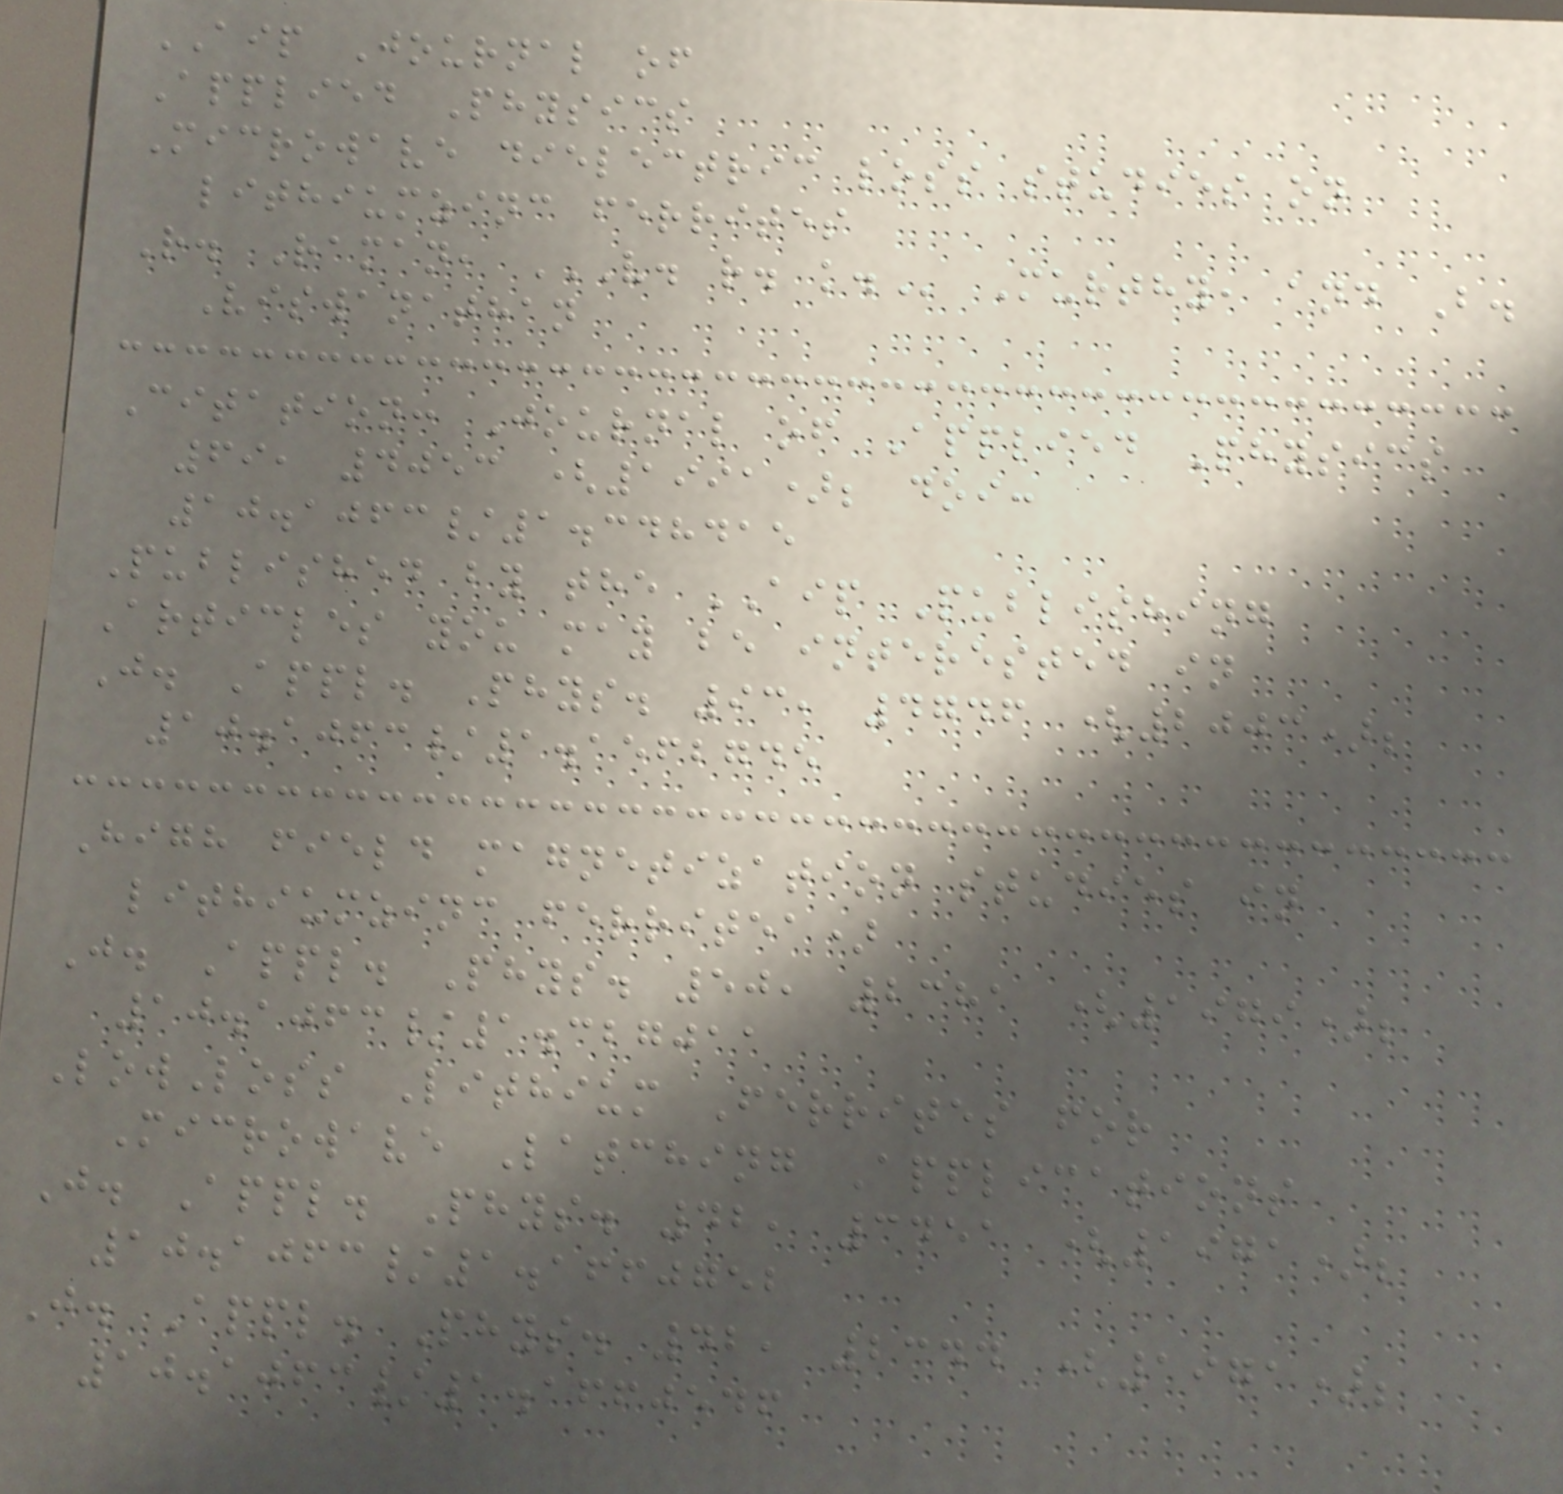AIP Journal of
Applied Physics
Microwave dielectric loss studies on
lithiumzinc ferrites
R. Raman, V. R. K. Murthy, and B.
Viswanathan
Citation: Journal of Applied Physics
69, 4053 (1991); doi:
10.1063/1.348415
Published by the AIP Publishing
Articles you may be interested in
J. Appl. Phys. 93, 4746 (2003);
10.1063/1.1562745
High field magnetization studies in
lithiumzinc ferritea)
J. Appl. Phys. 50, 2381 (1979);
10.1063/1.327011
LowLoss Lithium Ferrites for
Microwave Latching Applications
J. Appl. Phys. 42, 3451 (1971);
10.1063/1.1660752
J. Appl. Phys. 42, 2344 (1971);
10.1063/1.1660546
